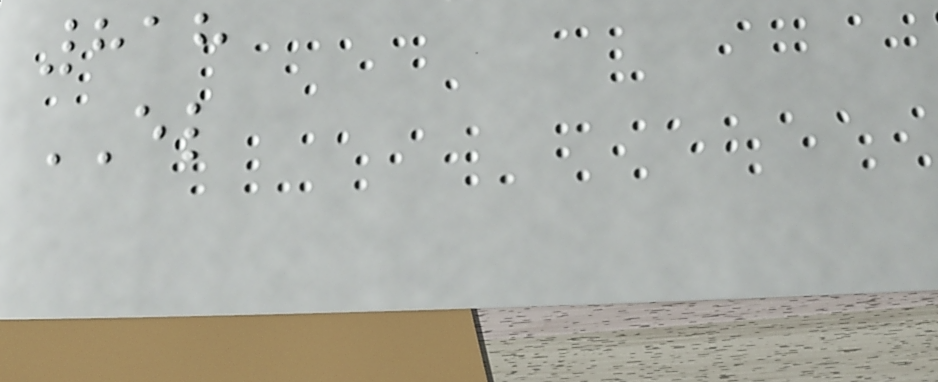818
EL
